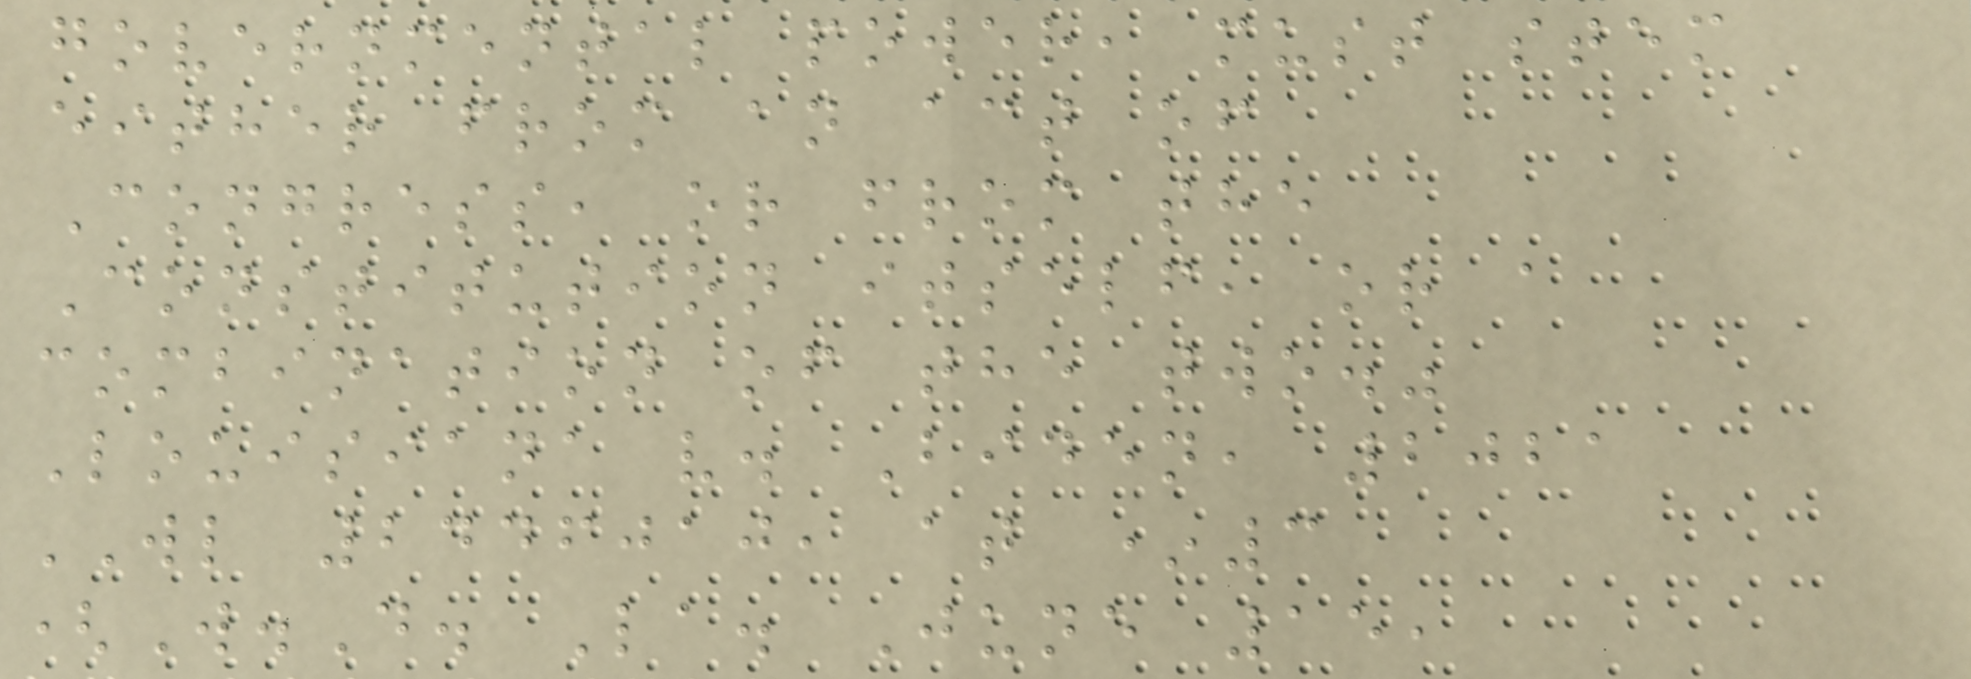governmental power, must stem
either from an act of
Congress, or from the
Constitution itself, or a
combination of the two."
Louisiana v. Biden, 2021
WL 2446010, at *3
(W.D. La. June 15,
